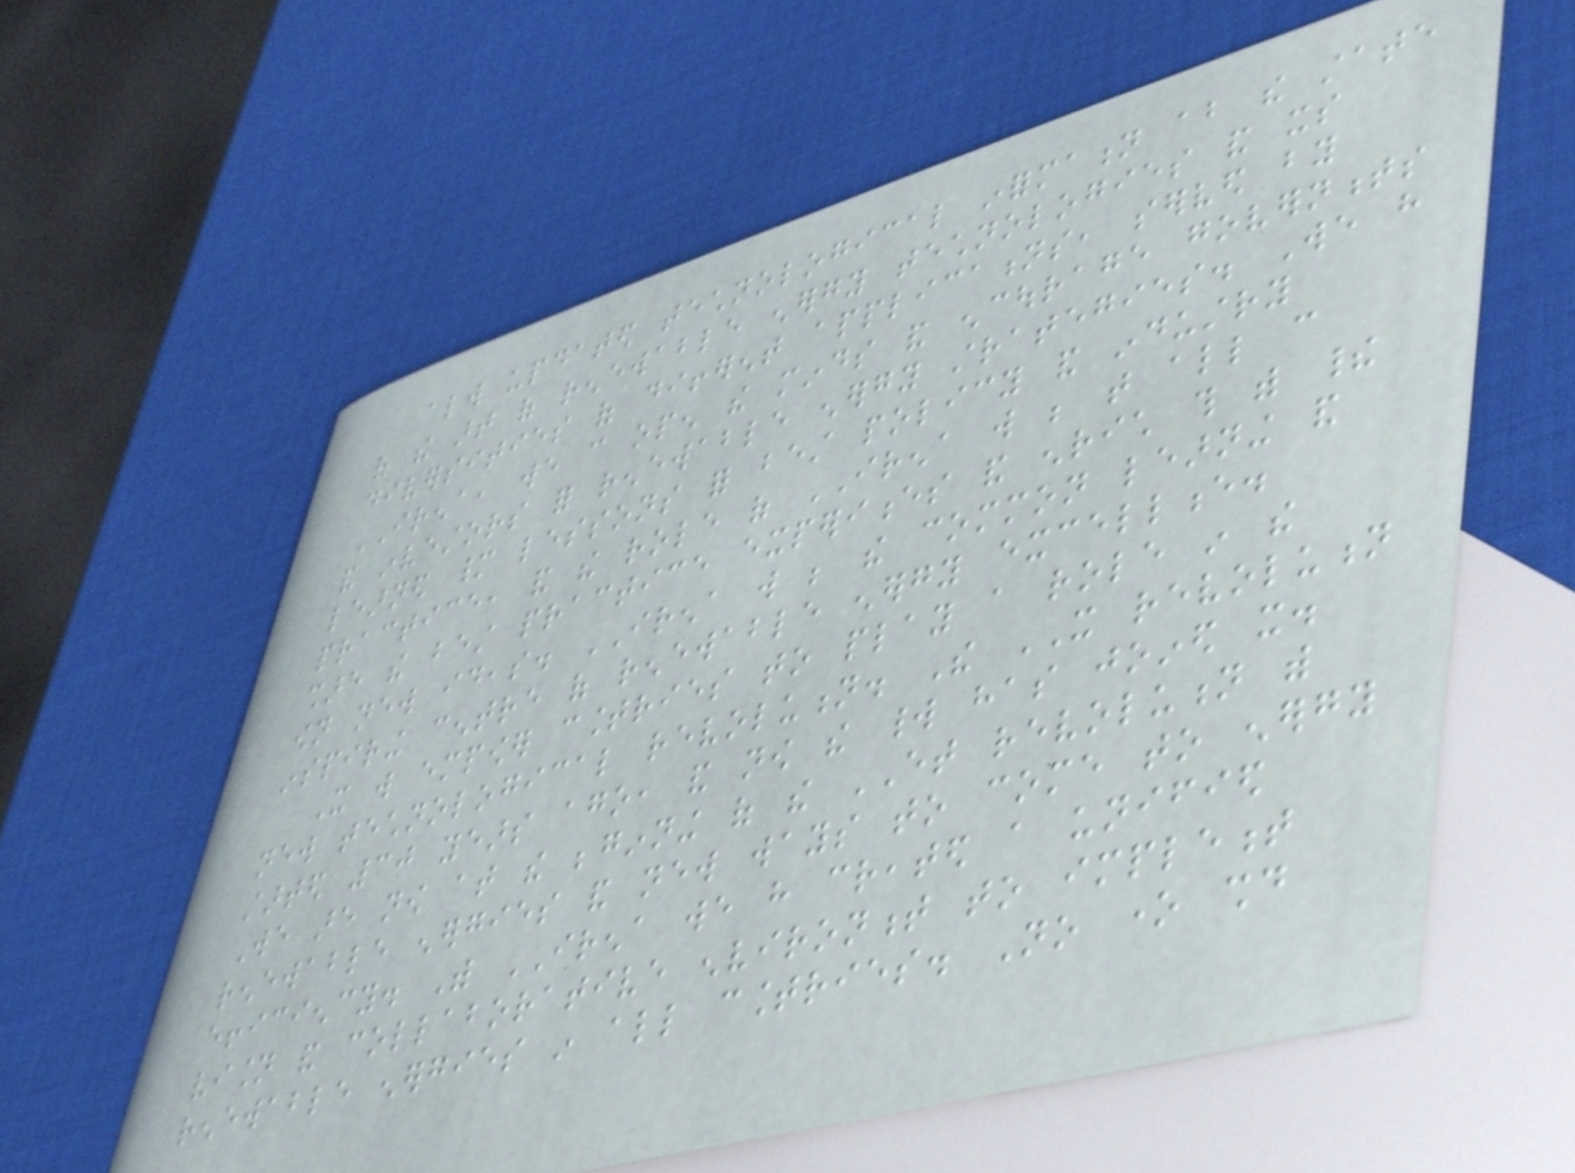always updated technological information about the state
of the art of renewable energy technologies and its
diversities of different applications, served by
IRENA, we can open the minds and encourage governments
and investors for renewable energy strategies. We have
learned many lessons for best policy and industry
practice, and the role of IRENA will be that all can
share the best practice experiences and enrich this with their
own new ideas. IRENA will be the common learning and
inspiring centre of renewable energy excellence.
It will empower countries to play a role in the
new technological revolution. The IT revolution
started 30 years ago, and now the world has joined it.
We are now at the beginning of the ET revolution with
renewable energies and new ways to come to energy
efficiency. With IRENA we have created a unified
vision and collaborative environment to implement
renewable energies in all countries. No one should
